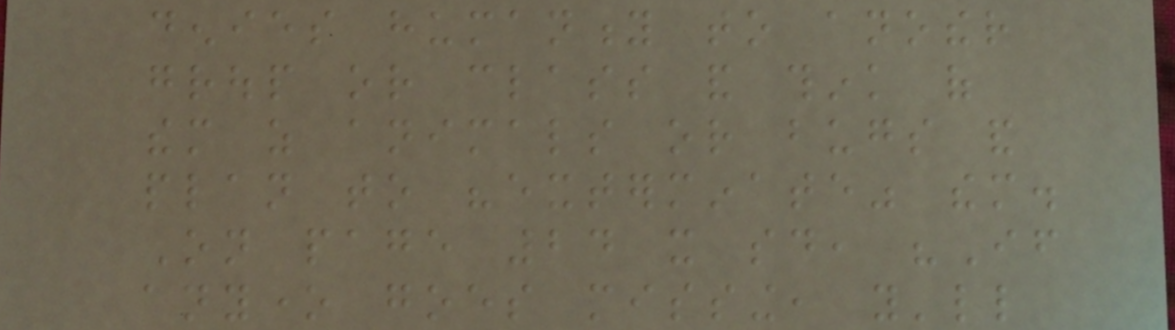denies humanity to another
group or class and think of
them as animals or bugs and
plan to "exterminate" them.
On page 24 it said, "If
anyone goes missing, you'll
